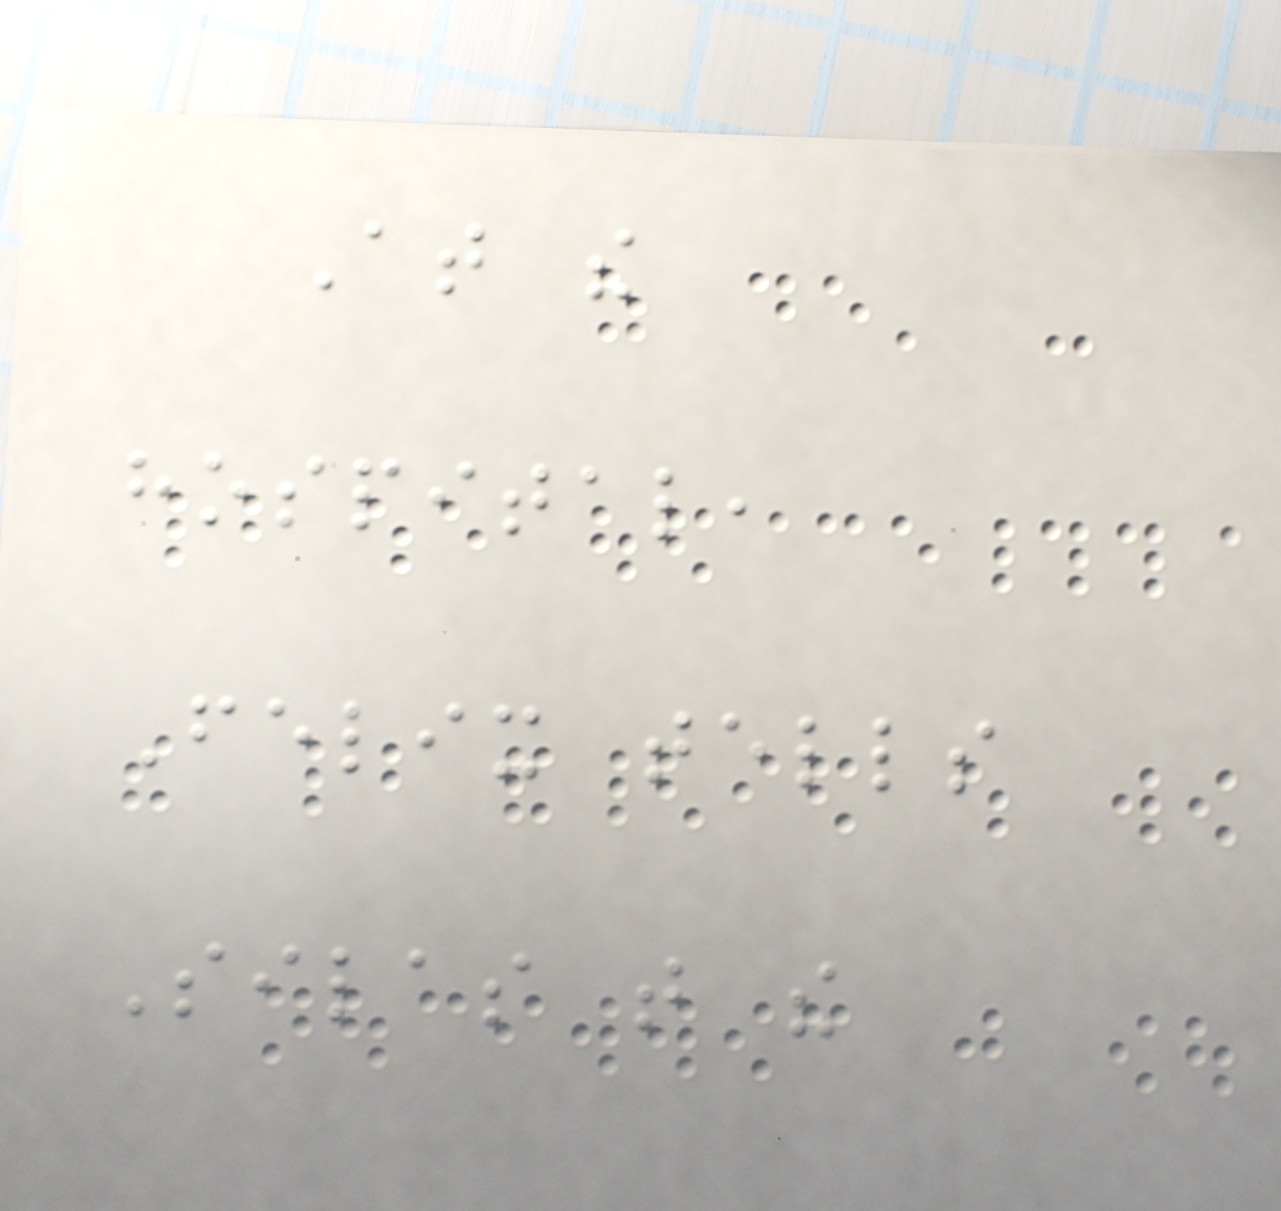At the
hospital,
Felix tells
Silas that the
